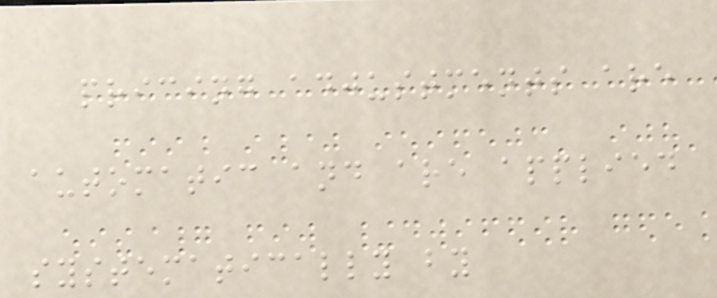pricing adjustments are
automatic and are applied
systematically by
